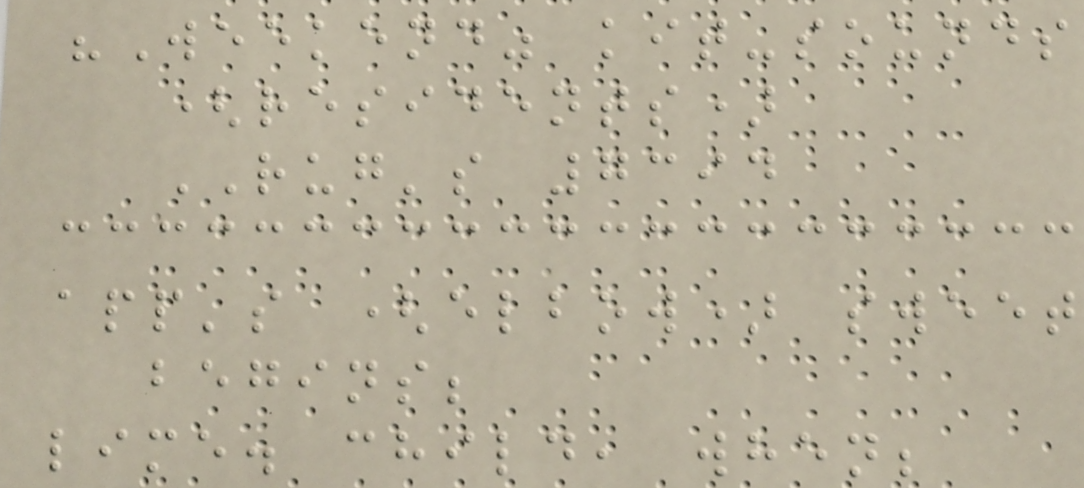"Weekend" kit-sounds
(residents)
RUG's 7394
app's (elbow) sweet
begins;
lime. child, when;
